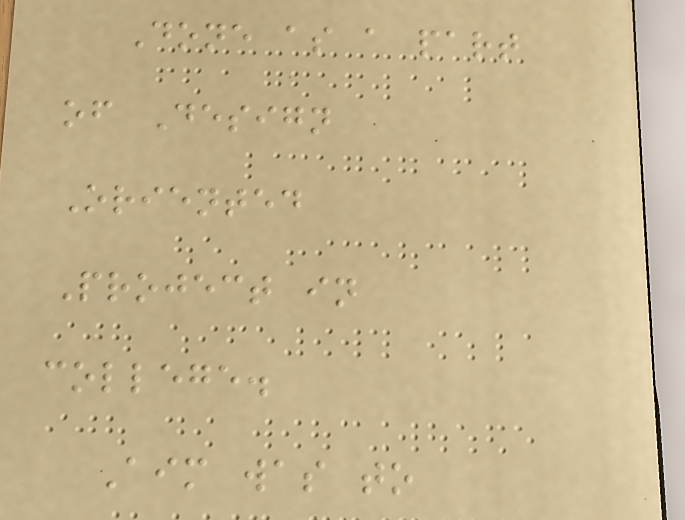Done as a part
of Design
Oriented
Project in
college.
Aim was to
